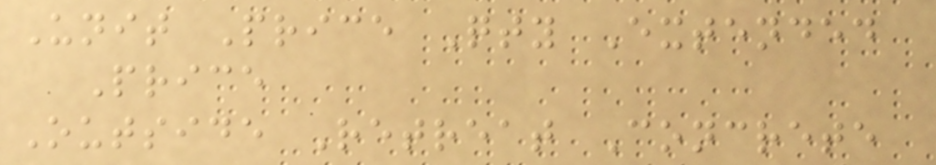Unit Price Qty Extended
Price
Outside Retreat Concrete
